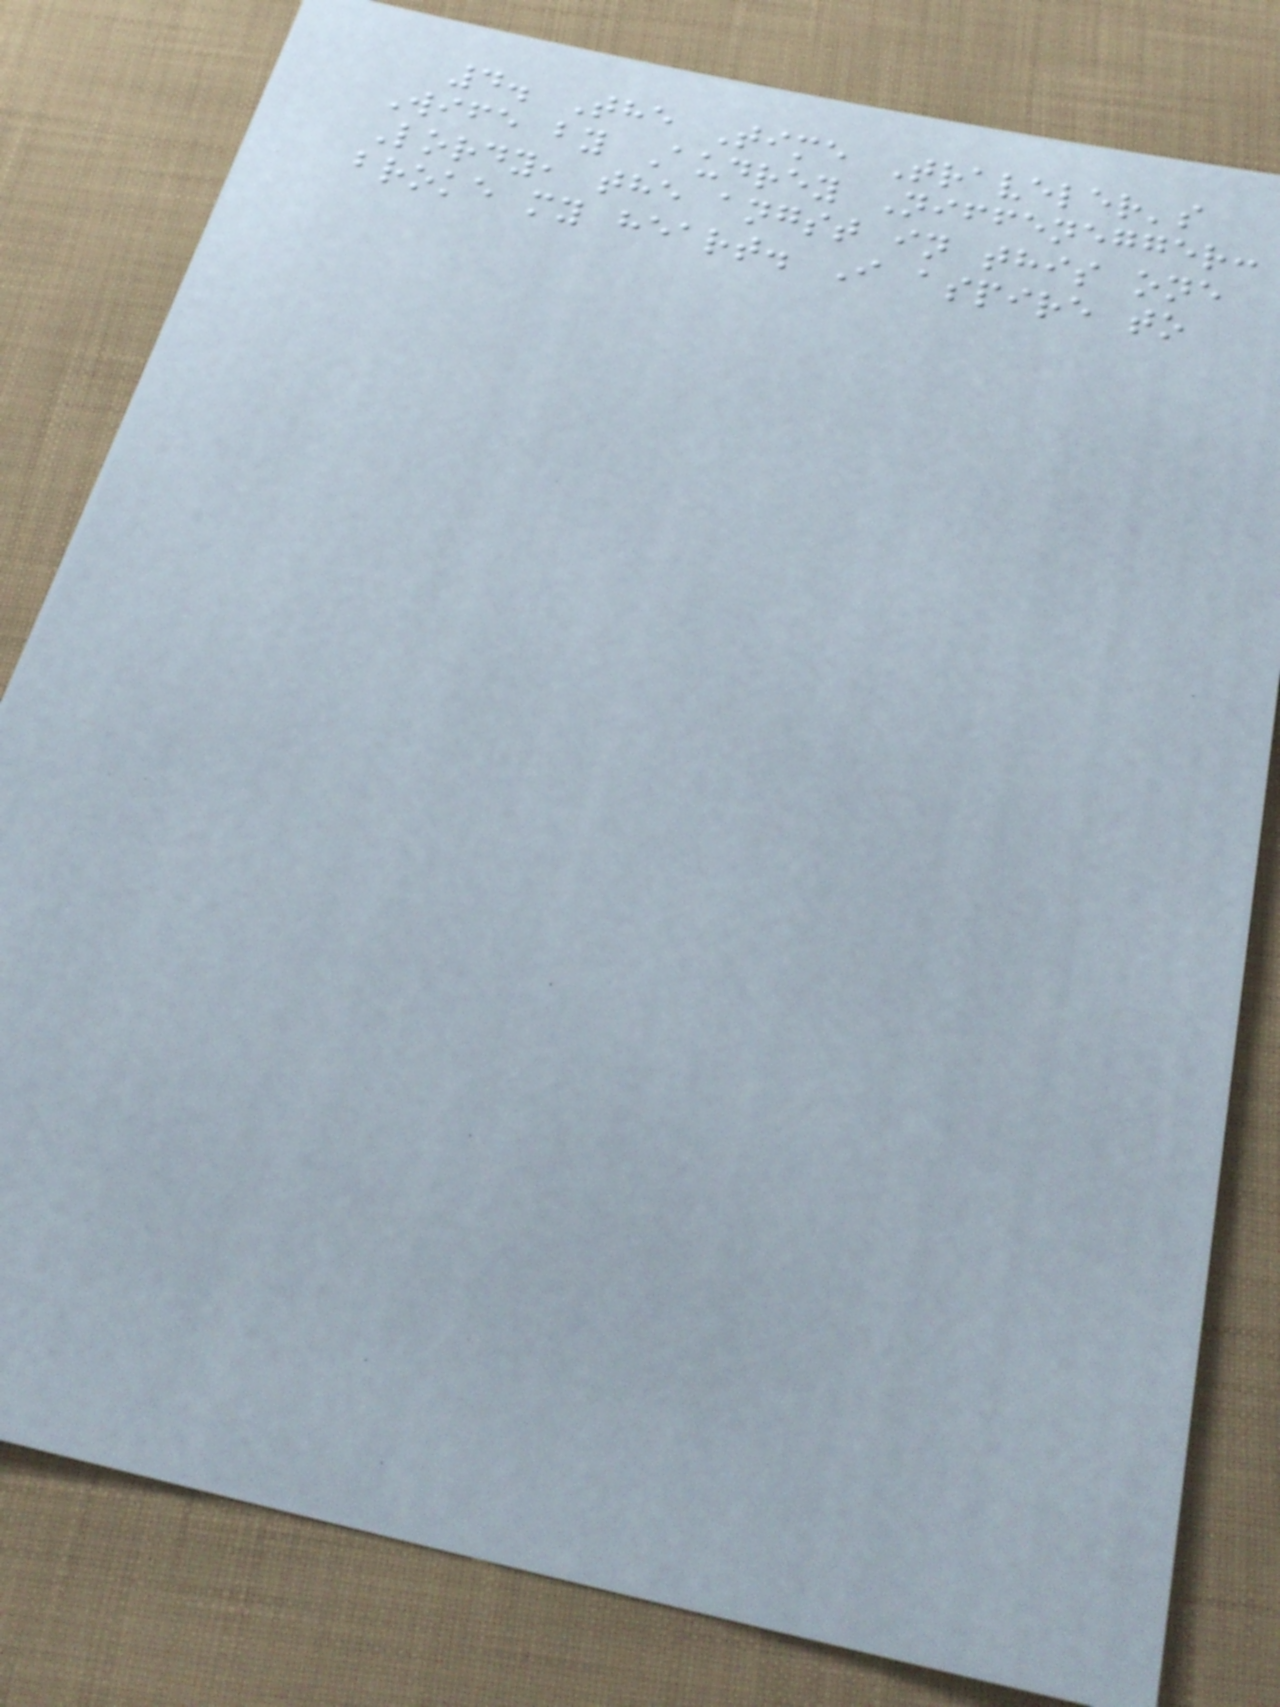4. The Time Traveler's
Wife by Audrey Niffenegger:
Lordy, the angst in this one
broke my heart. I aspire to
